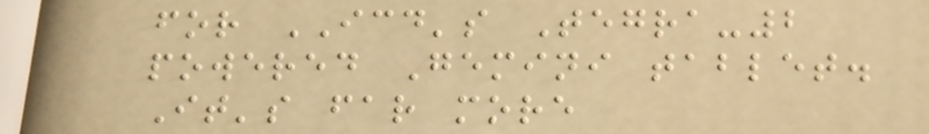for ICD's Tegra-2
powered Gemini tablet.
It's far more
